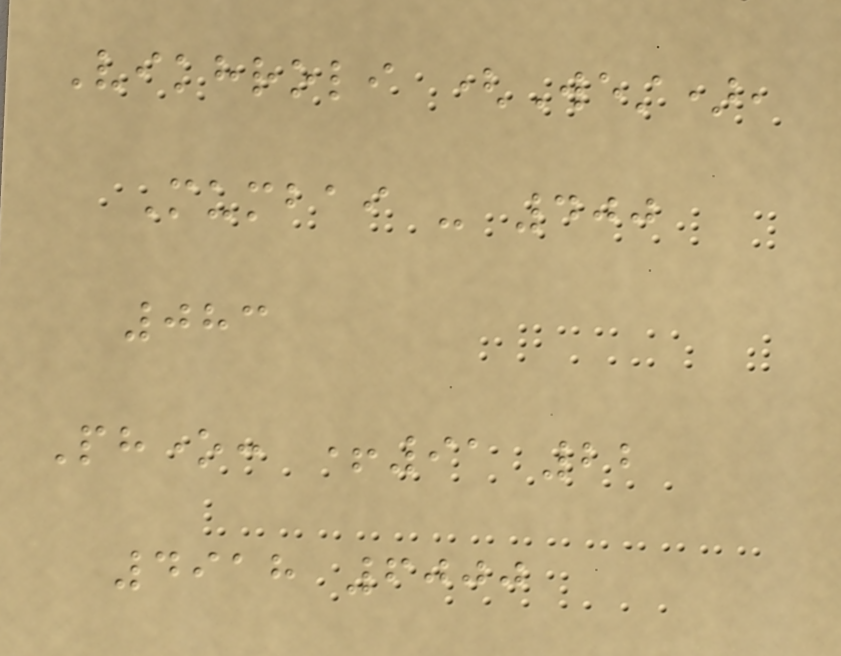Vikhroli (West),
Mumbai - 400
083
Phone: +91 22
4918 6000
